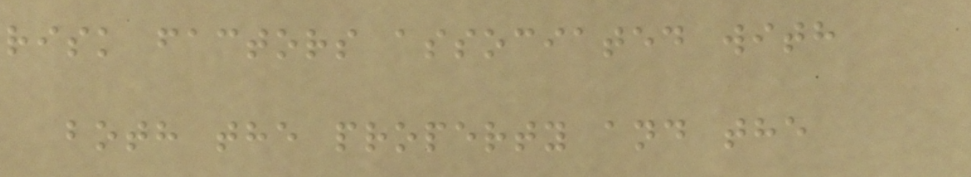risk factors associated with
both the property and the
